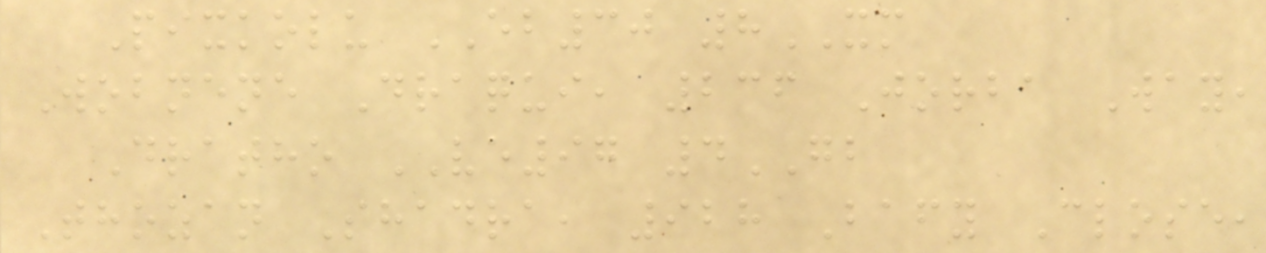Pixkolu EB30 8XM
Wobnene Draqui, 236 Jorba Way,
Dratho VE97 4GB
Thozan Shadra, 928 Bafy Close,
